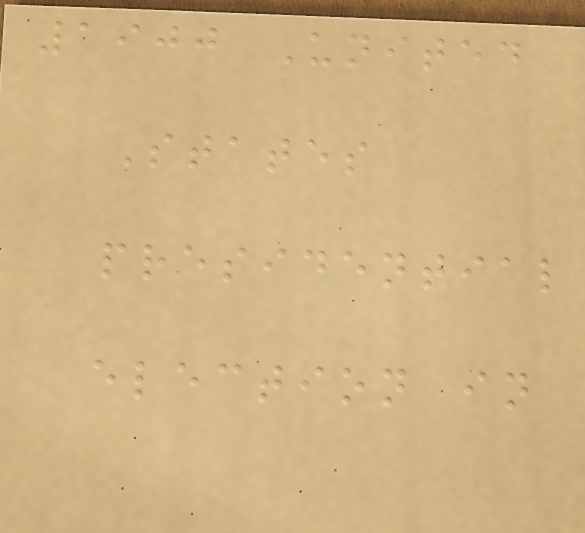1900 United
States
presidential
election in
